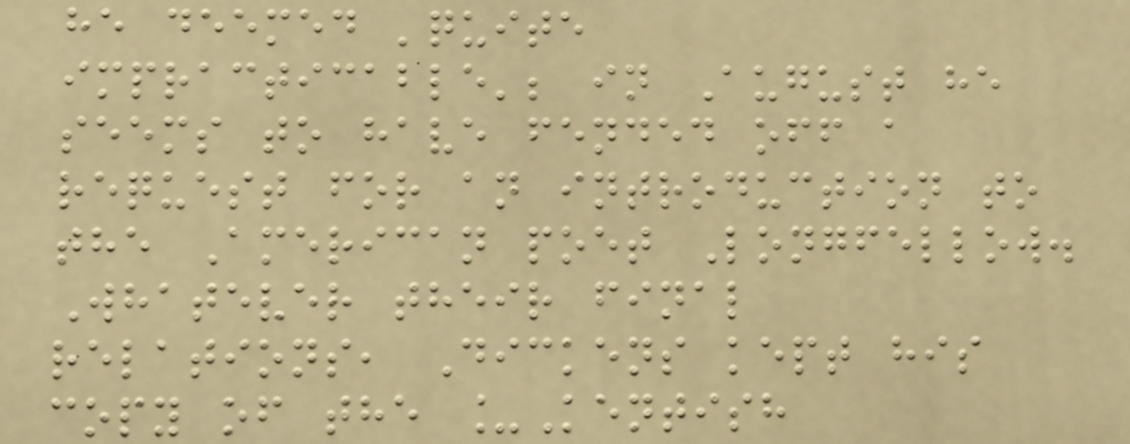he deemed 'quite
impracticable'; in August he
seems to have fended off a
request for an introduction to
the American poet Longfellow.
Whatever their final
relations, Dickens kept his
copy of the _Kentish
